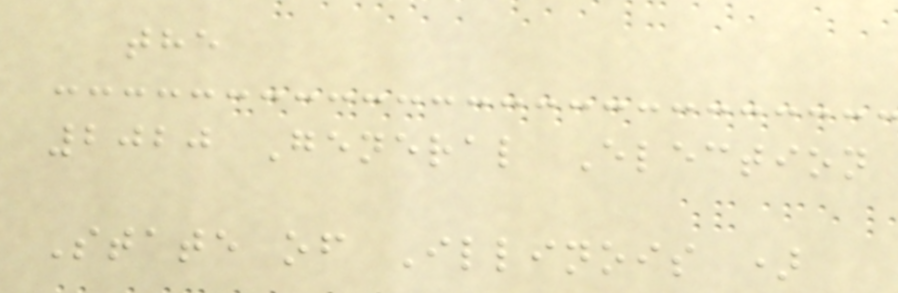the
2020 General Election
State of Illinois )
